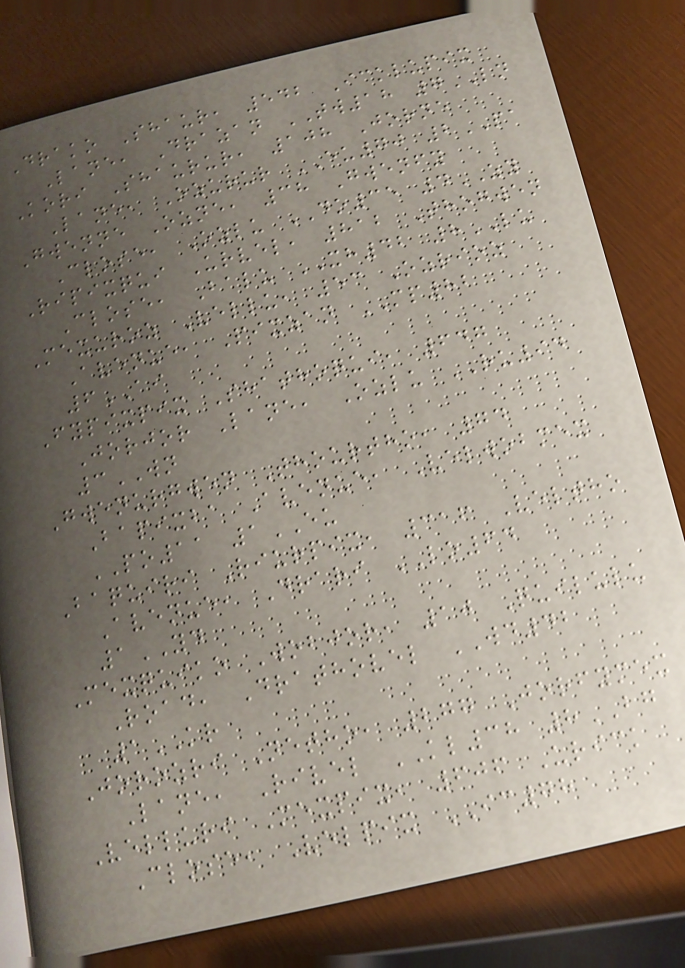Drako Shaur, 542 Icklupix
Lane, Drazan TW18 7LN
Kori Shaurur, 108 Jorne
Lane, Ozurur EU70 2PA
Gwenne Ozne, 38 Gwenfy
Close, Ozlu DO35 4ZY
Ripixqui Urvel, 812 Thogwen
Close, Balu XH42 8LU
Mexuroz Vellu, 53 Ozrioz
Avenue, Pixzan MP82
6AI
Fypixpix Shathoqui, 647
Jorjor Lane, Ozlu RU94
3WN
Gwenurgwen Thourtho, 74
Bapixba Avenue, Velwobmex
PO11 1EU
Baquiri Riurpix, 316 Veltho
Avenue, Drari LO64
1YD
Mexquiko Wobjor, 10 Quilulu
Road, Drathovel WD42
1KR
Jorozri Netho, 277 Jorfymex
Lane, Rivel KL38 8BG
Velluri Mexpix, 606 Urick
Close, Velpix IC78
